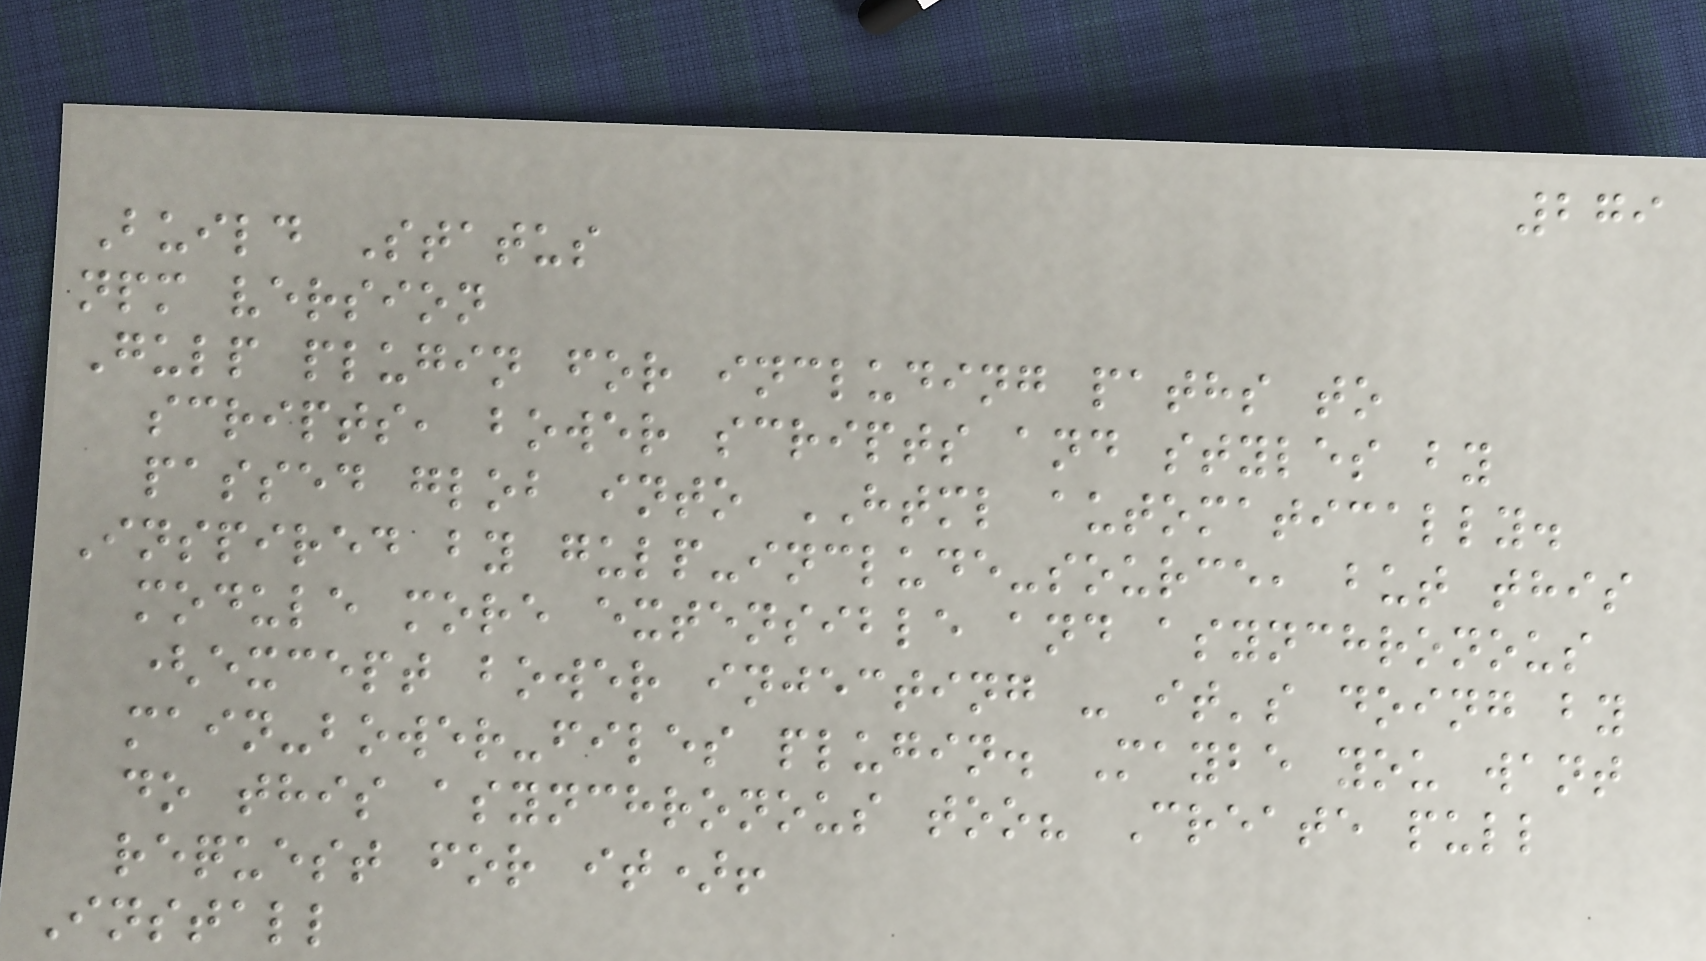279
Build Status
npm version
Gulp plugin for including paths to
scripts, bower scripts and styles by
passed glob into HTML automatically.
Inspired by gulp-include-source, but this
module more extensible and asynchronous
(except bower injecting - it's doing by
main-bower-files plugin. Maybe you want
do this asynchronous too? Create pull
request for it)!
Install
